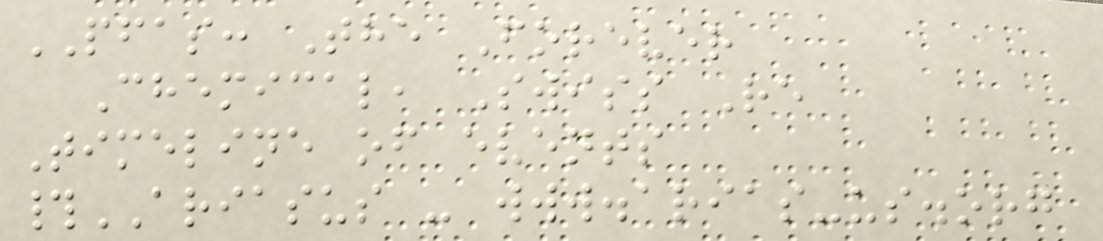PFAS: The Forever
Chemical, Swiss Re
Timeline of events
#ARIASUS - www.arias-us.org
